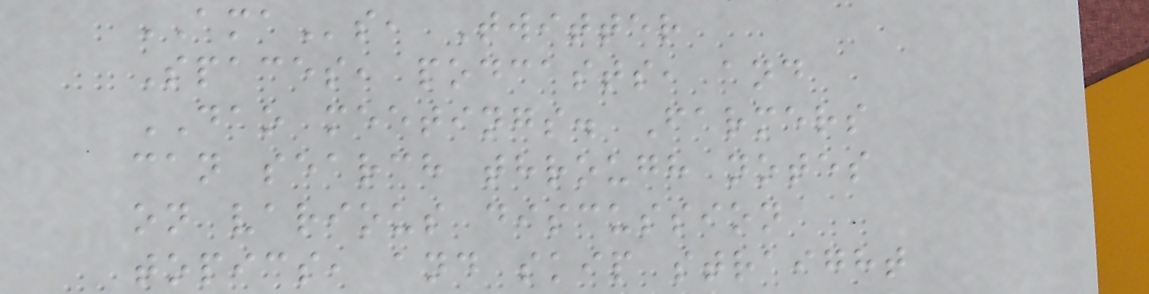AMAs, Twitter
Spaces, podcasts, and
DAO meetings. Farmers
can search through notes
on various discussion
topics, and skip straight
